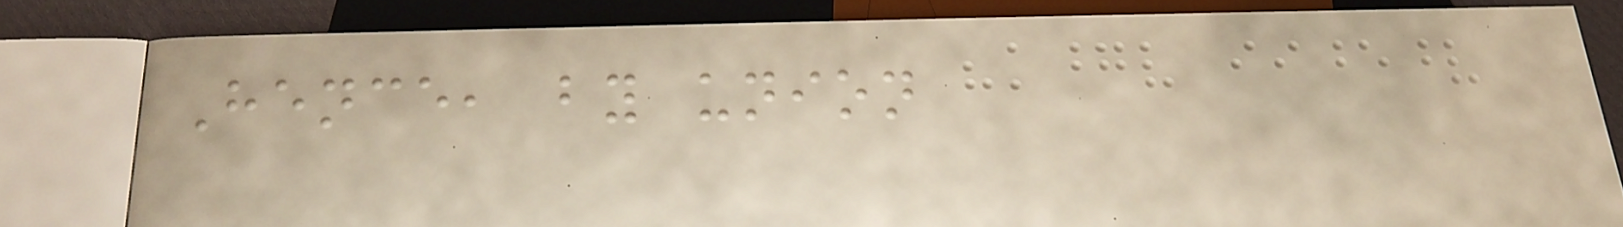Hence, by union
